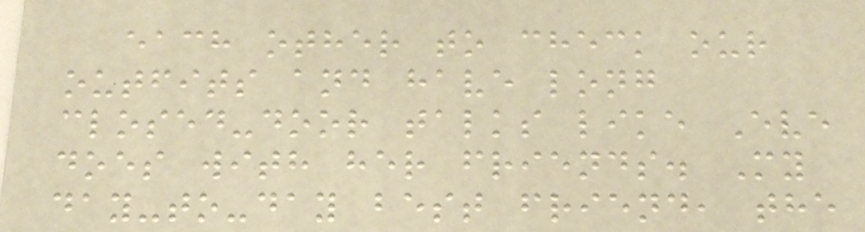each other to check our
outfits and have long
closed-door talks like Eve
does with her friends. My
day-to-day best friend, the
